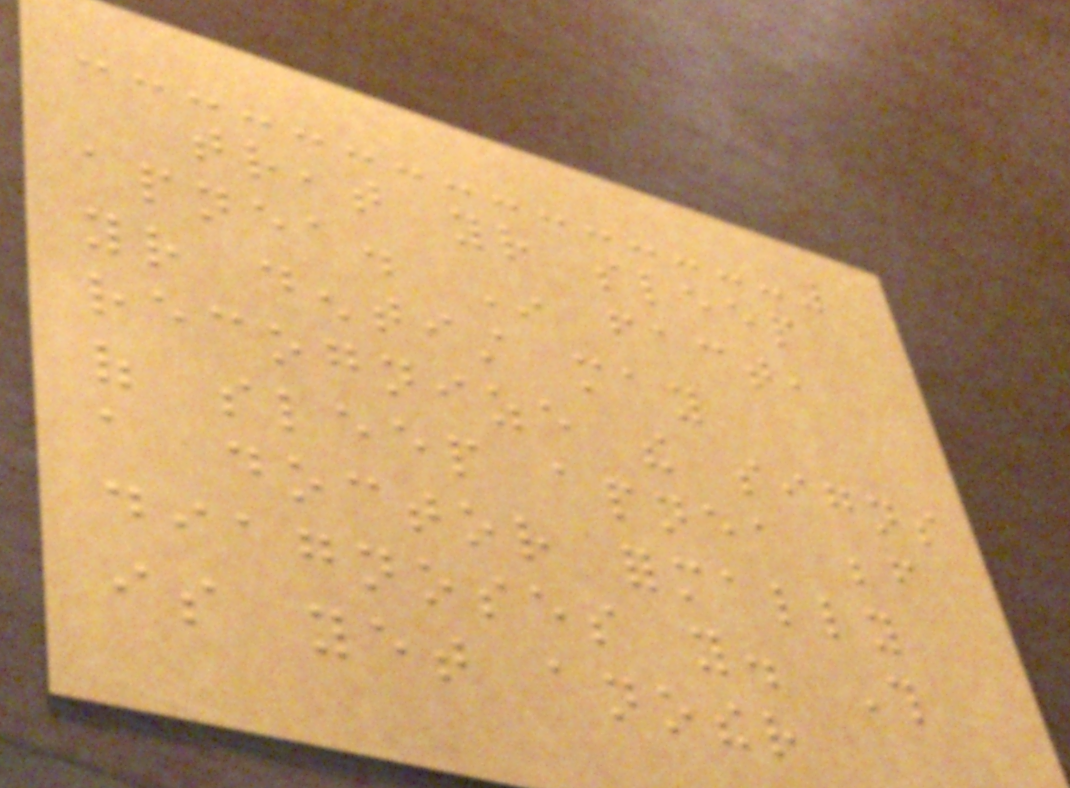treat your sleep
apnea. In fact,
your dentist may
recognize the signs
of sleep apnea before
a doctor formally
diagnoses you. This
is yet another
